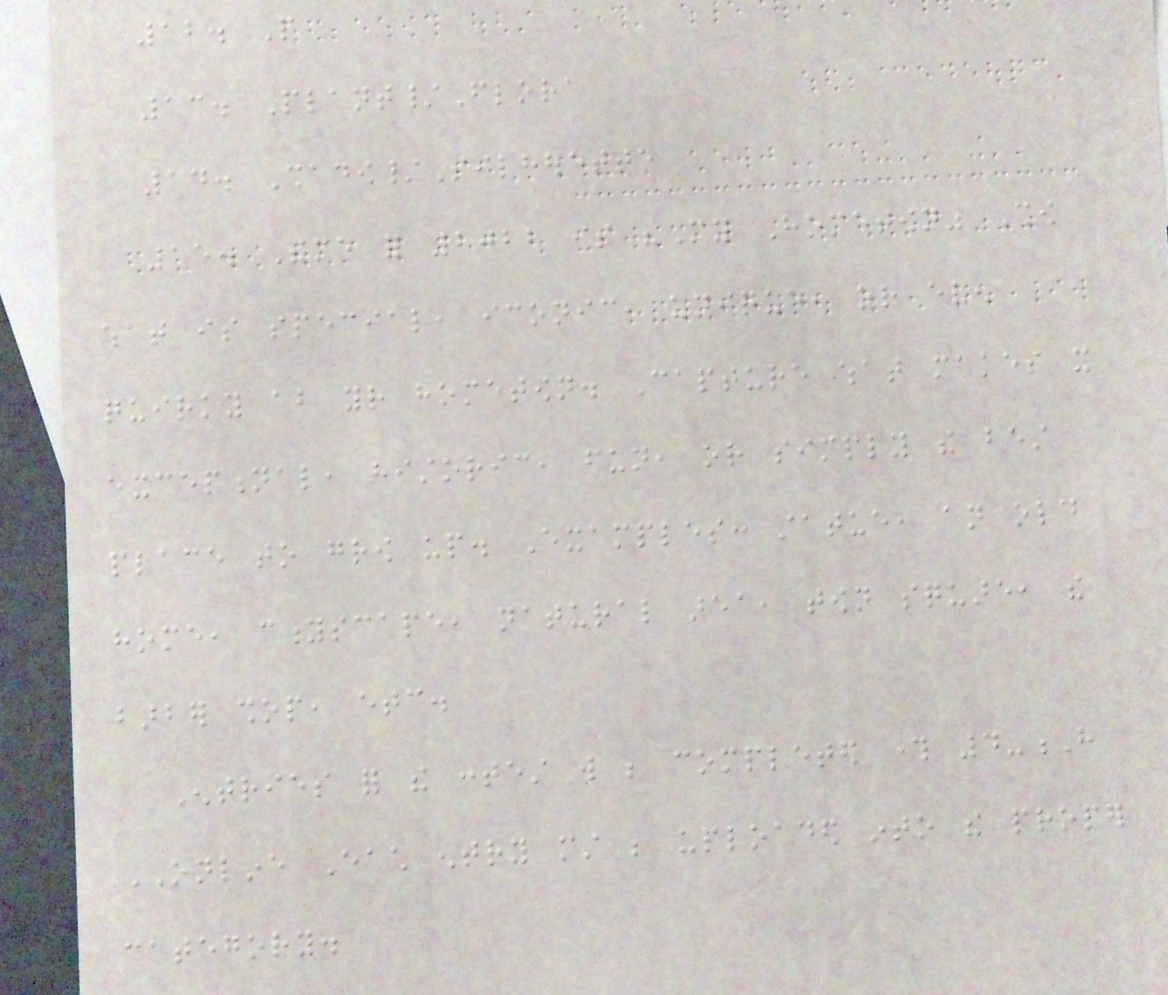12. People
13. Plant/Flora
14. Shadow/Silhouette
15. Theme for 2022 is "My Hometown" Show
what is special, iconic, unique, or even
quirky about your hometown. Capture what makes it
exceptional, historic, fun, or simply the best
place to grow up. Examples: statue, an old
home, cityscape, natural area, town square, the
barber shop, etc.
Entries for the contest will be completed through 4-H
ONLINE Each entry must be uploaded into the proper
category.
